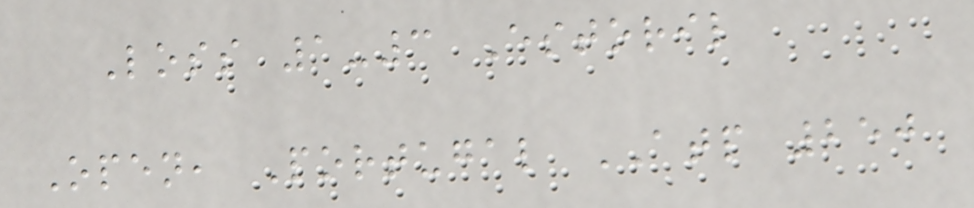Loss 1-3 Estoril
Open, Portugal ATP 250
